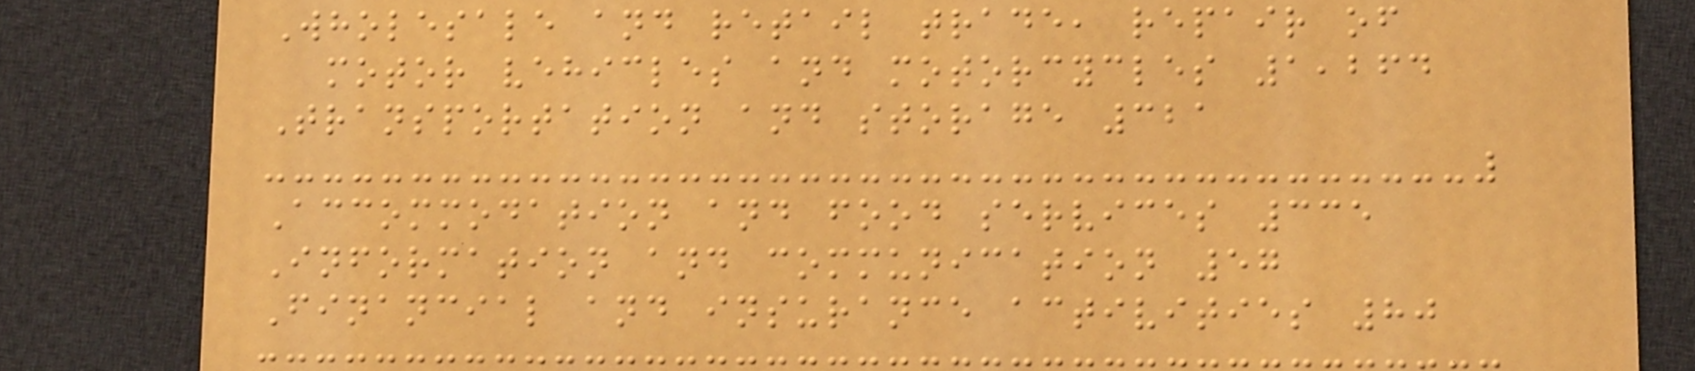Wholesale and retail trade, repair of
motor vehicles and motorcycles 1,264
Transportation and storage 321
Accommodation and food services 335
Information and communication 57
Financial and insurance activities 80
